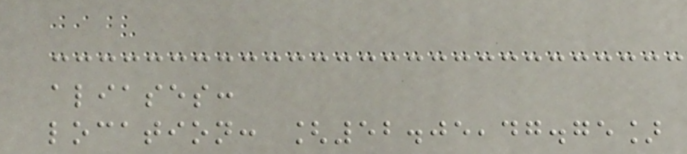aliases:
location: [52.05,47.75]
